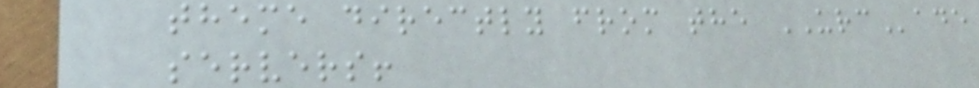theme directly from the URCade
servers!
